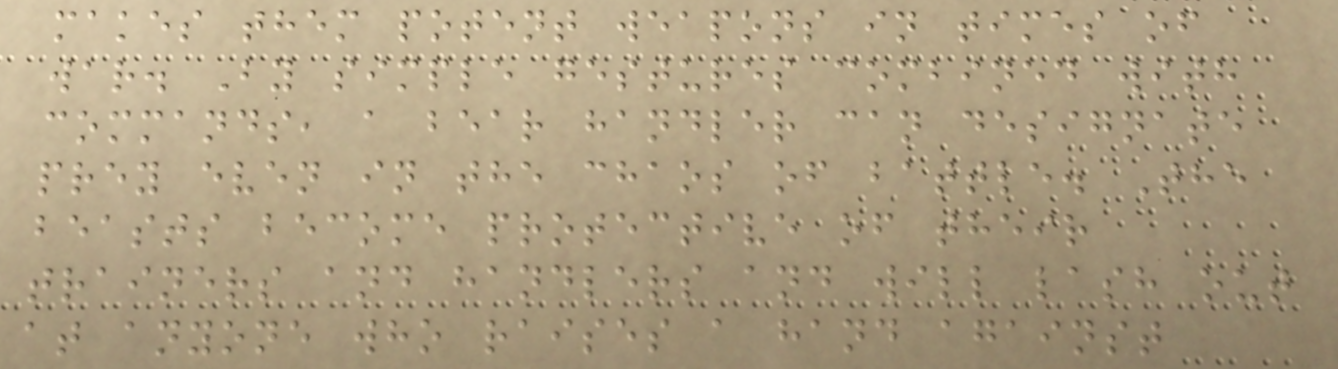makes them potent weapons in times of
war. By simple gestures combined with
commands, a bear handler can designate
prey even in the chaos of battle. The
beasts become protective of their
trainers and handlers and will lash out
at anyone who raises a hand against
